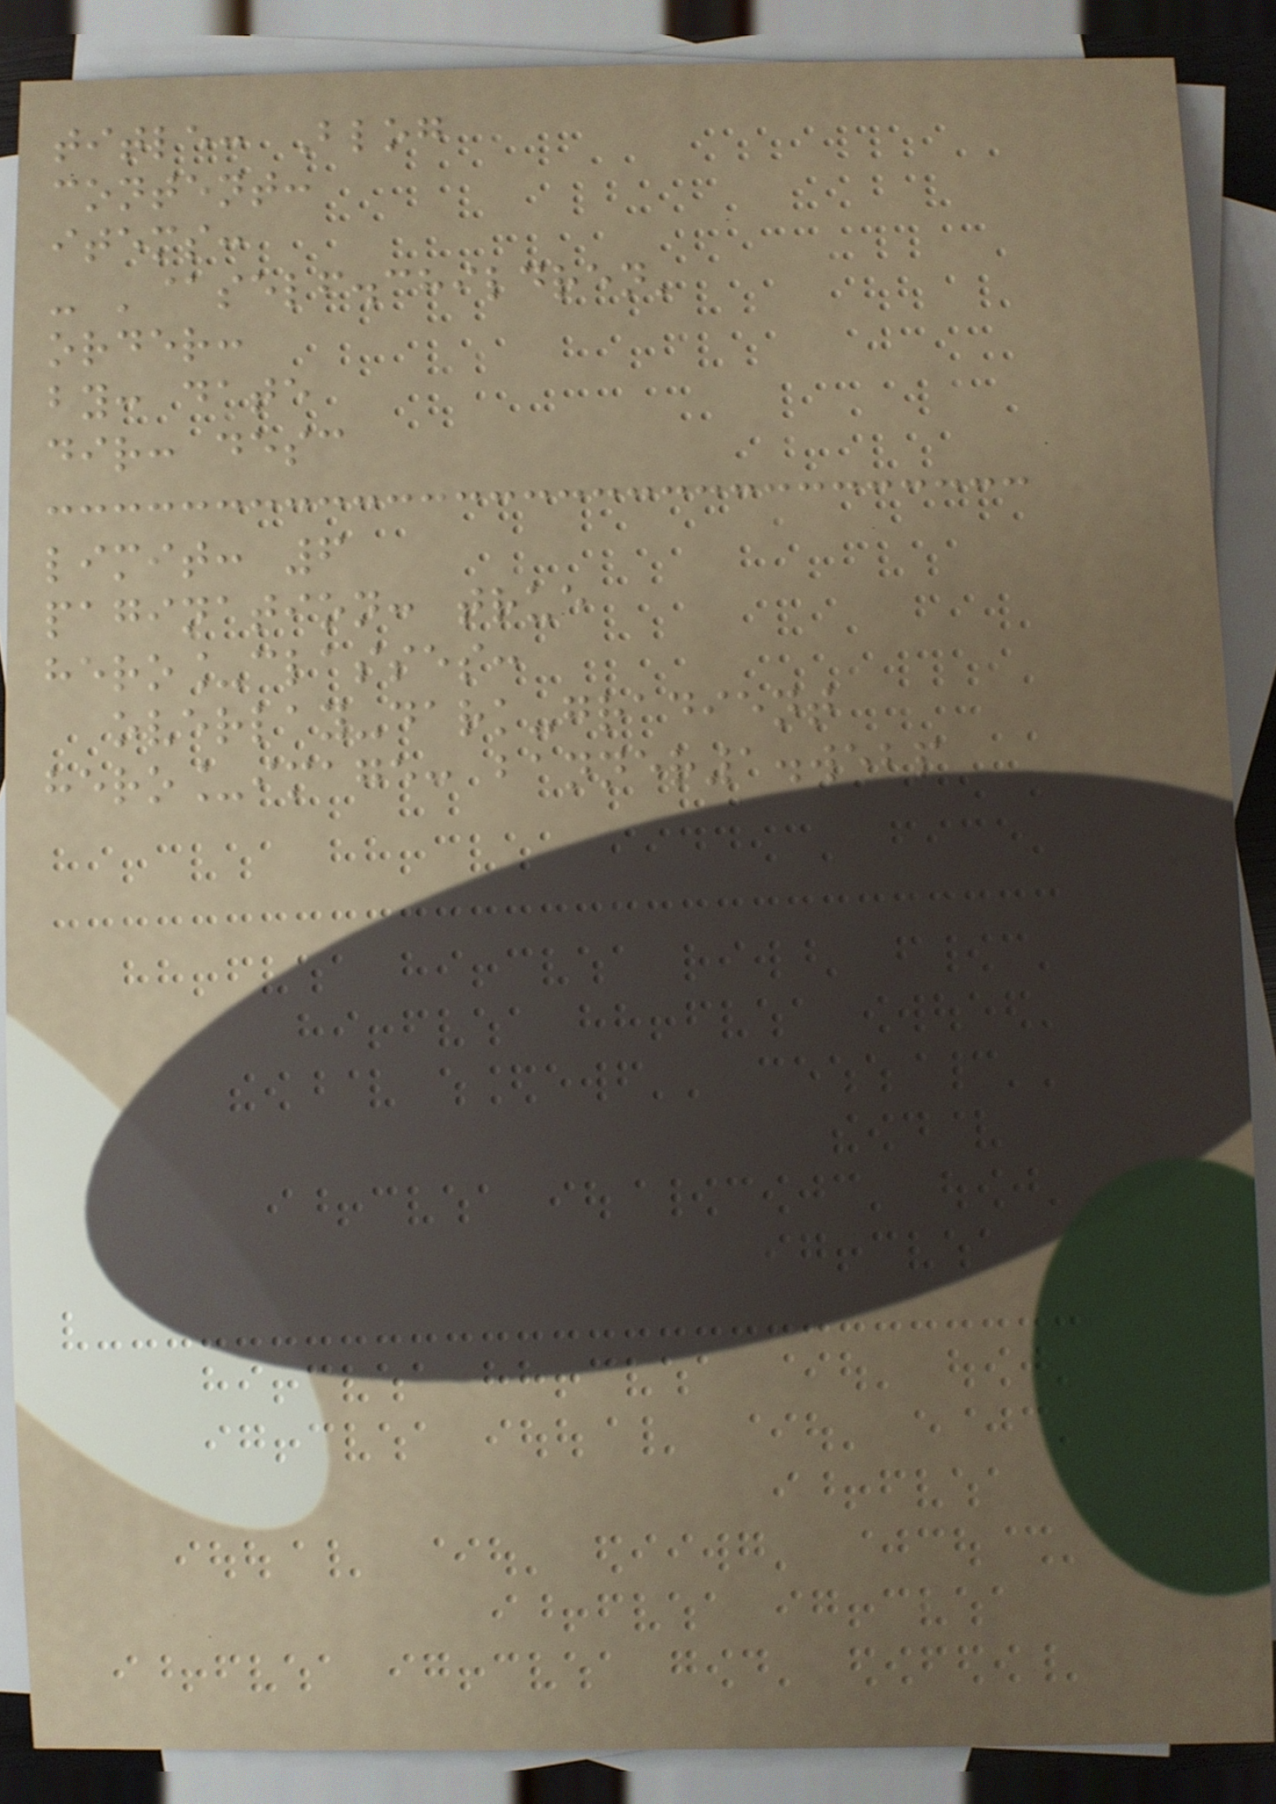title: Blog
content:
items:
- '@self.children'
order:
by: date
dir: desc
limit: 6
pagination: true
hero_classes:
overlay-dark-gradient
hero_image: banner1.webp
